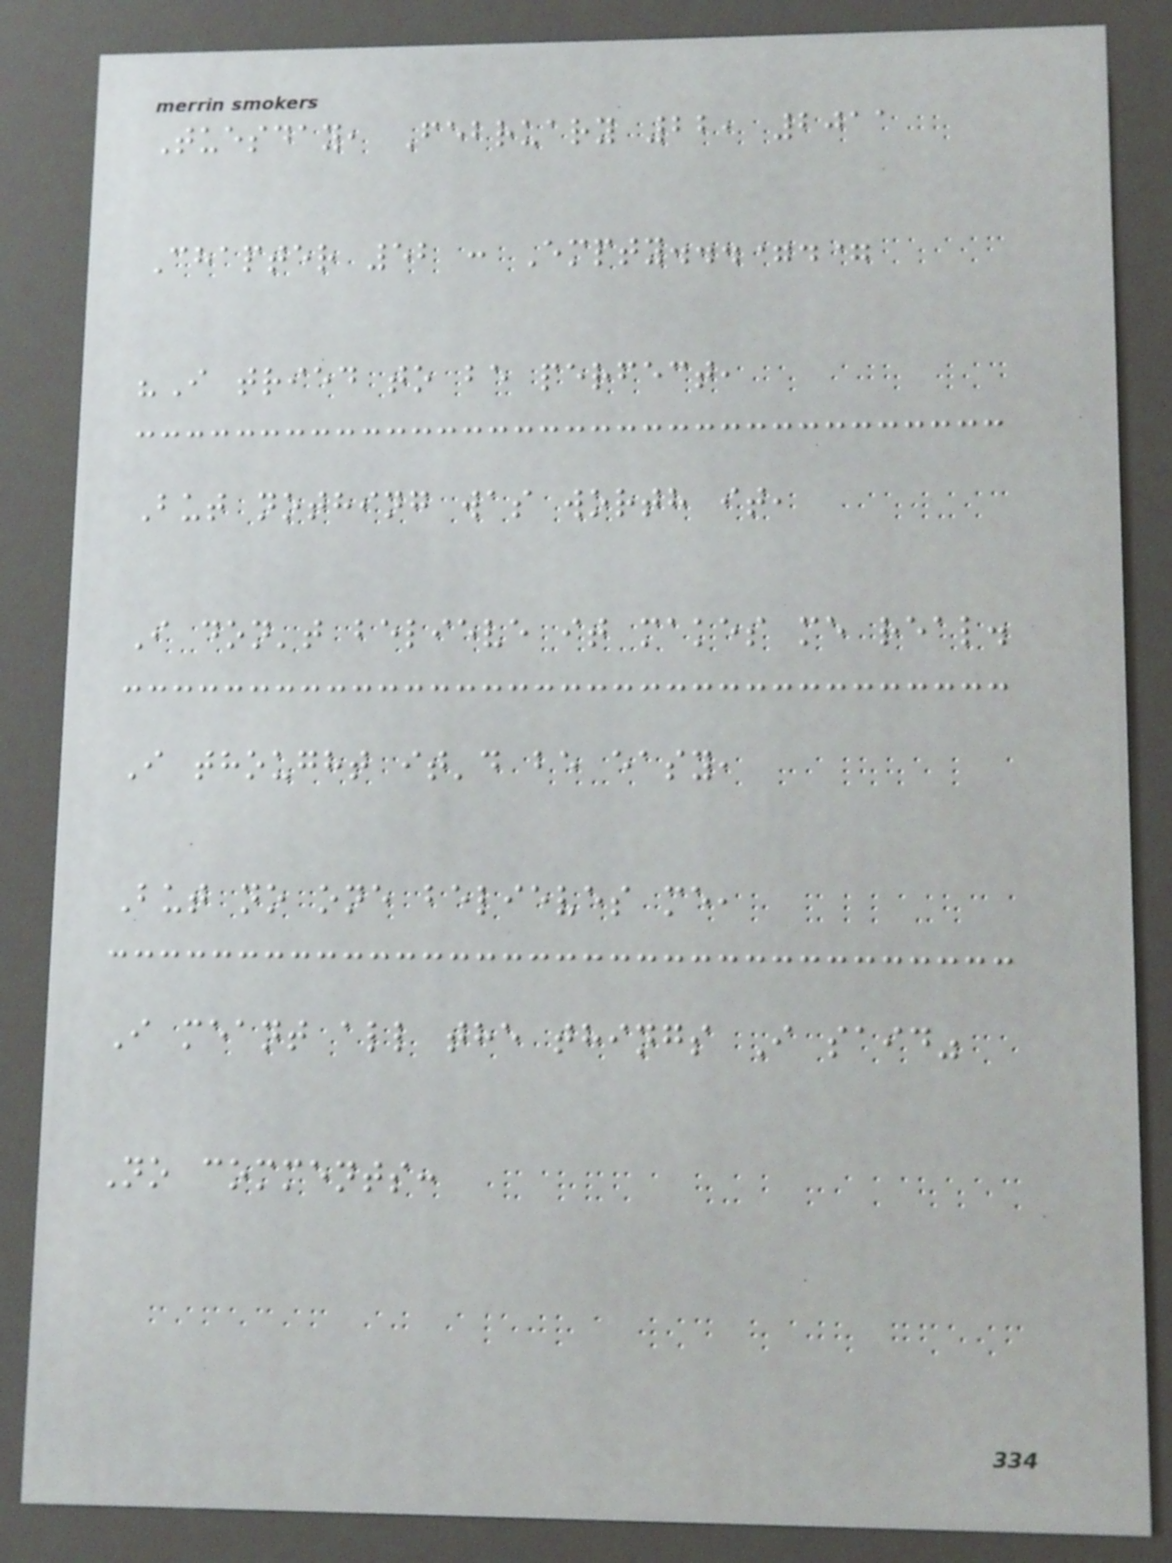Tuesday, February 22, 2011
Chapter 52 : Empty...=.=
"I tried to be perfect,
But nothing was worth it,
I don't believe it makes me real.
I thought it'd be easy,
But no one believes me,
I meant all the things I said"
No comments:
